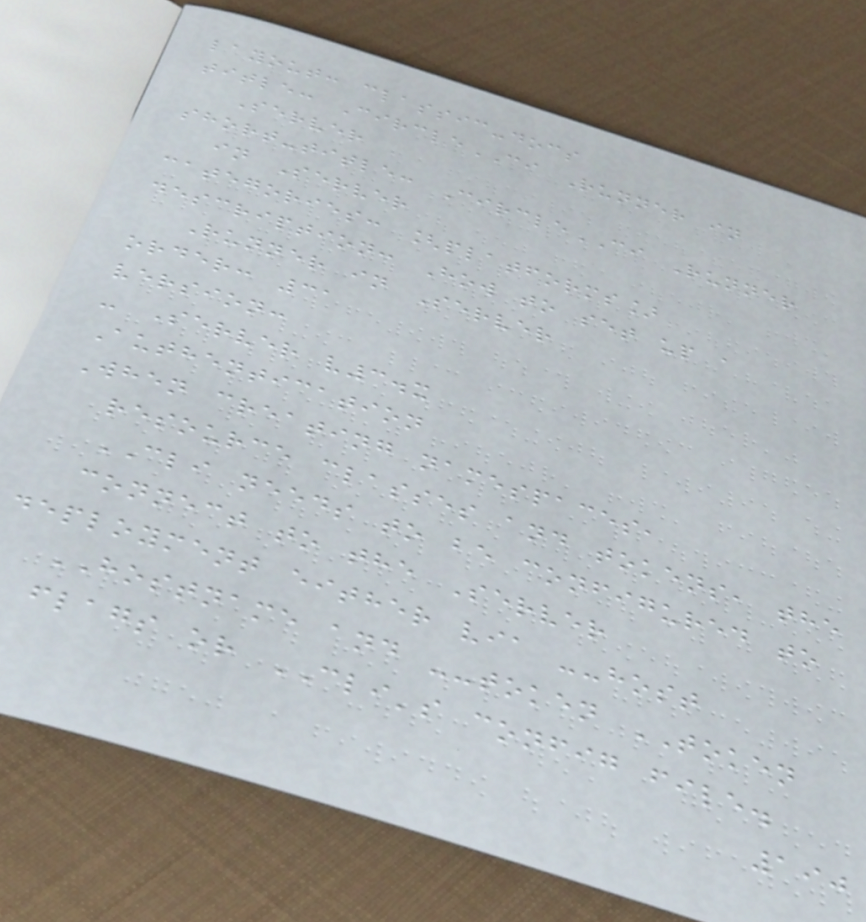layout: classic-docs
title: CircleCI Runner in
Server
short-title: CircleCI Runner
in Server
categories: [platforms]
description: How to set up a
Runner in Server
order: 31
version:
- Server v3.x
Authentication
When creating namespaces,
resource classes and tokens, the
CLI needs to be configured to
connect to the Server
deployment either via --host
HOSTNAME and --token TOKEN
flags or CLI's config file.
190
